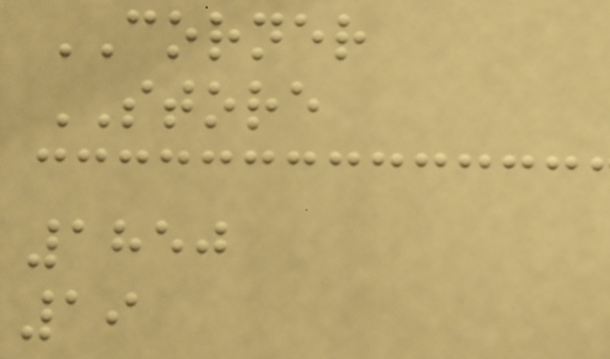CORNER
STORE
1850
19
